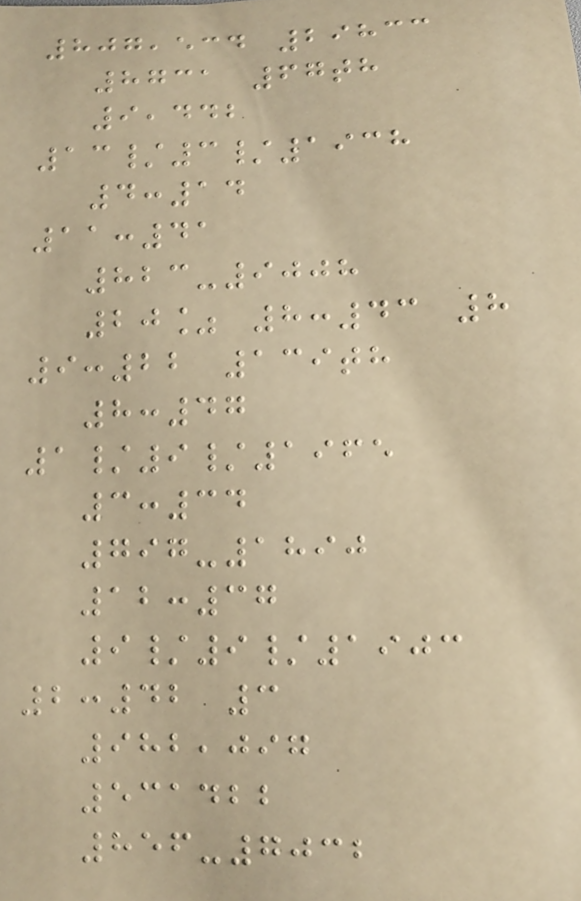807,534 29833
8731 67th
9,442
13/3/1938
4:14
11:41
823-9008
20% 8:43 8
9:22 139th
8:47
1/9/1965
3:34
797-1890
12:37
9/9/1903
2:42 3
982,097
531422
856-7032
